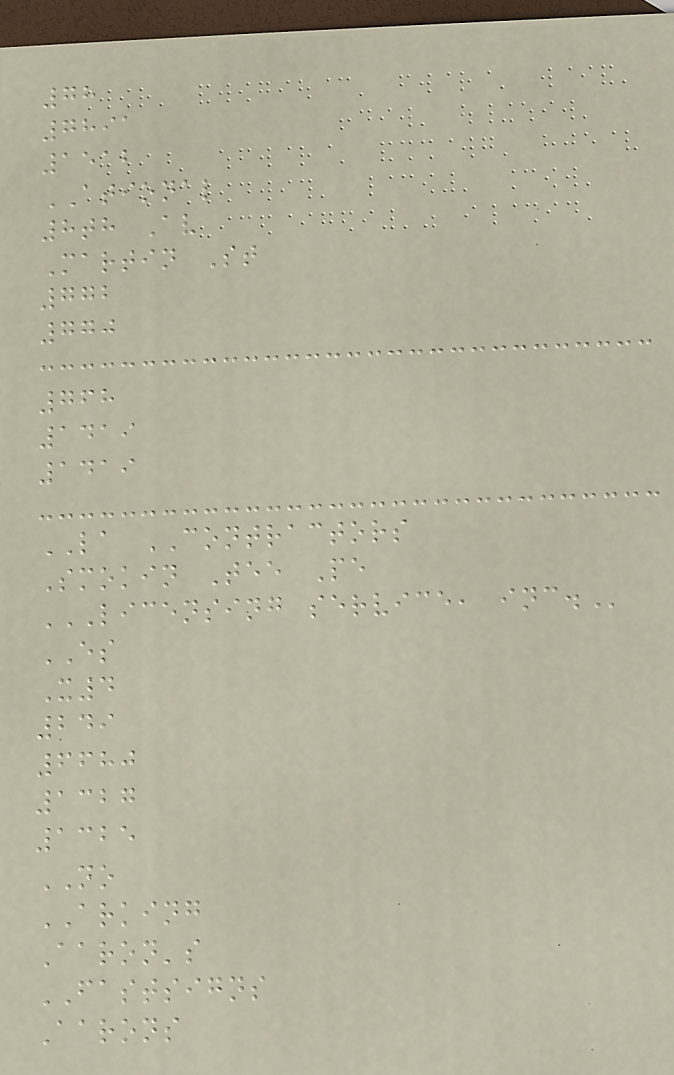78
7891
1512
ATIONAL
8th Av
Martin St
772
770
768
1419
1419
LA CONTRACTORS
Smokin Tee Pe
LICENSING SERVICE, INC.
ES
X4
249
6680
1327
1325
NO
ARKING
Aaron's
FASTSIGNS
Aarons
